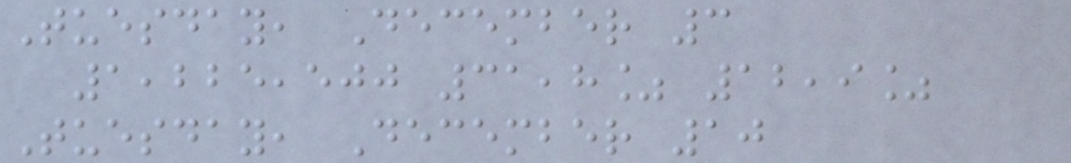Tuesday, December 3
1,225,500 31,8% 12,9%
Tuesday, December 10
